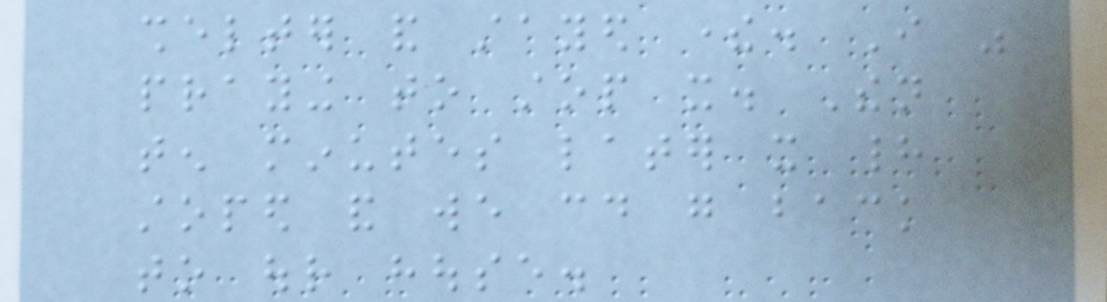shelter and stayed there. I was
praying to stop it. Then
ten minutes later it had
stoped and we could go back
to our house.
